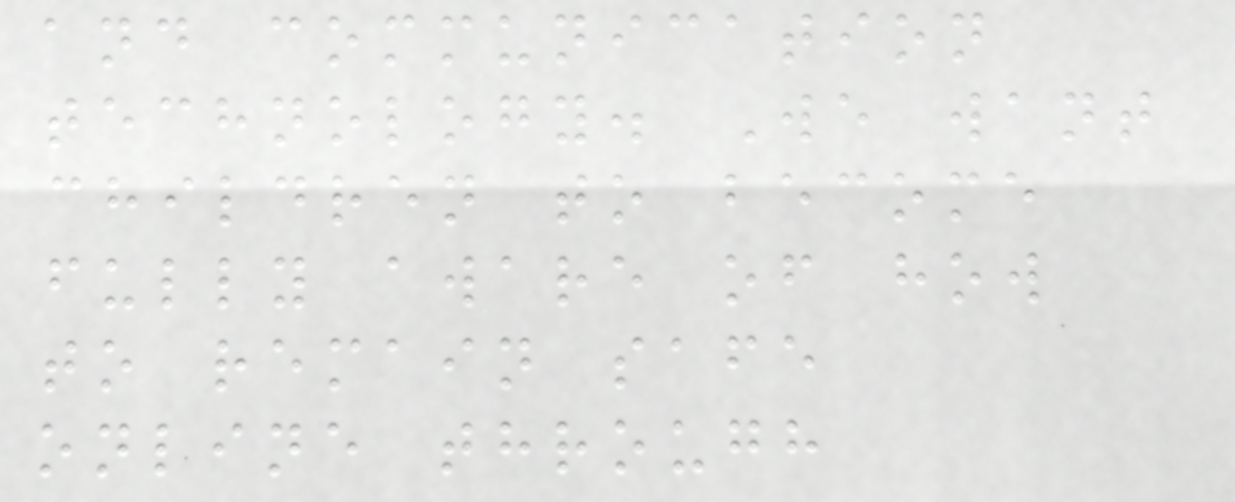and communication
technology. We want
children to become
fully aware of how
to remain safe
online through
